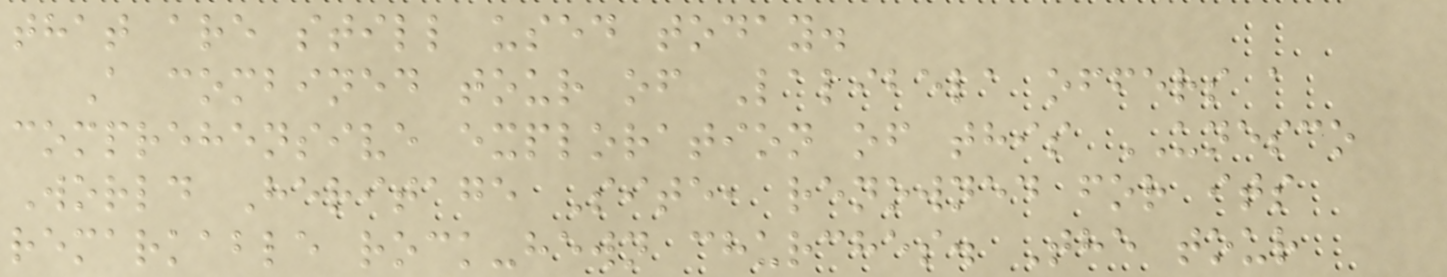that are still used today.
A combined tour of Lalibela offers a
comprehensive exploration of this UNESCO
World Heritage Site, renowned for its
remarkable rock-hewn churches. The tour
